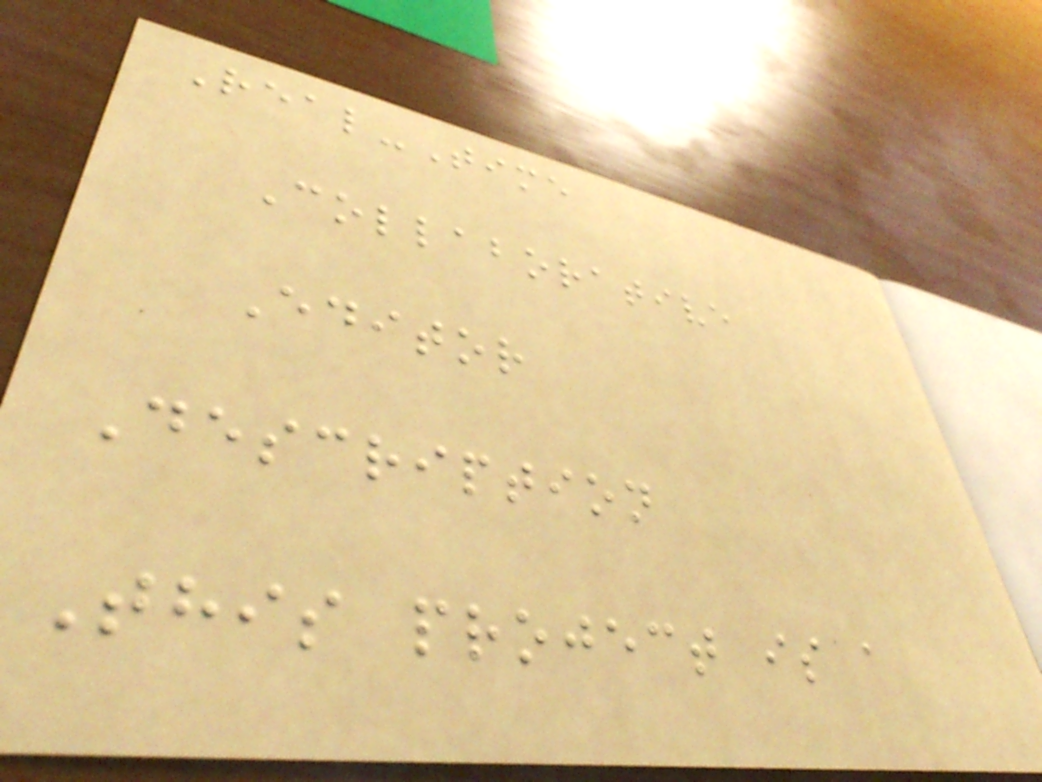Real-Time
Collaborative
Editor
Description
This project is a
